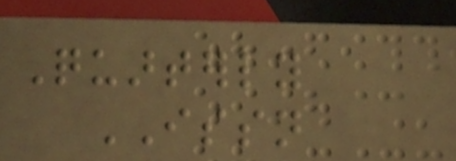Quarterly
ISSN
